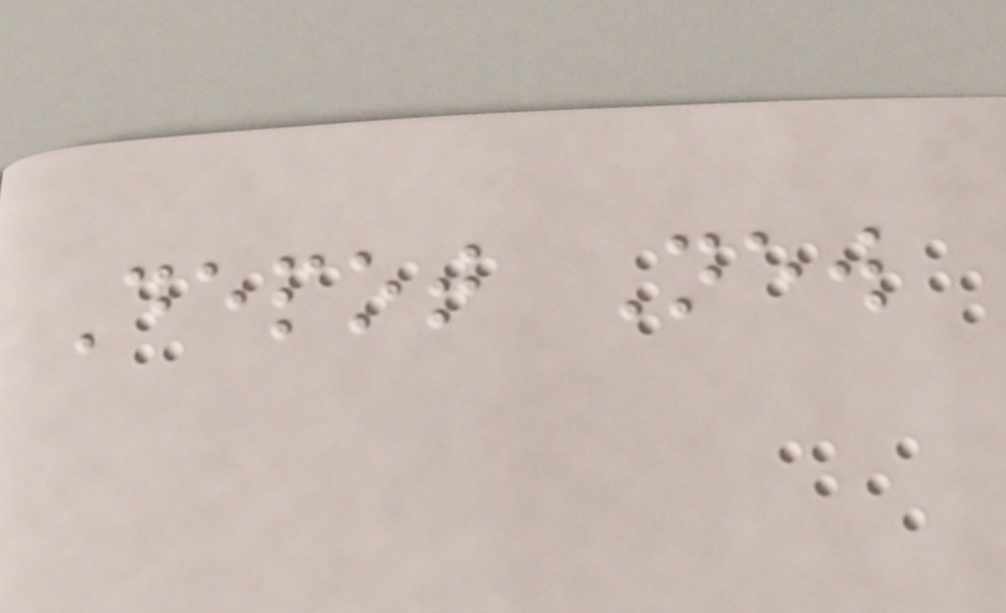Depot New
